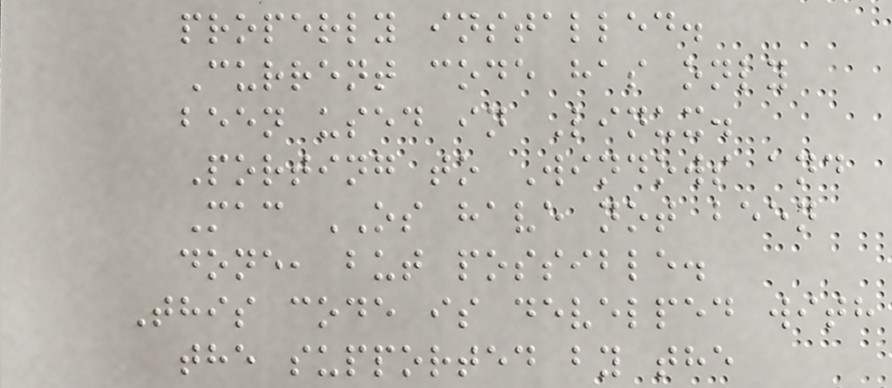properly installed.
Current code has only
been used in Linux.
Porting to Windows and
Mac OS have not been
done, but possible.
This code is develped with
the supported by the
